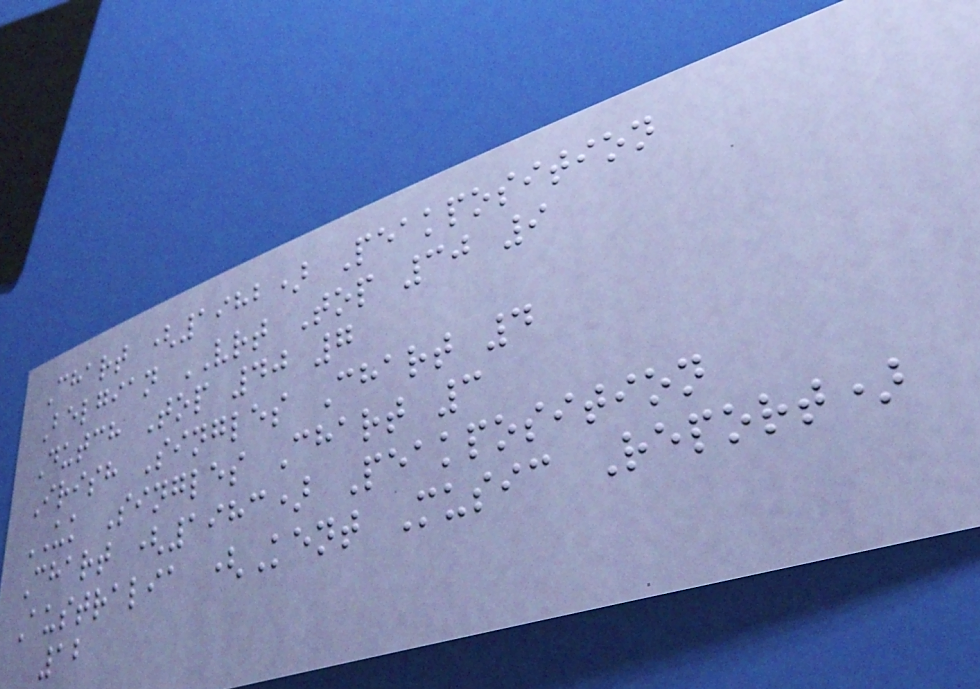Chart (1982) Peakposition
Belgian VRT Top 30 9
Dutch Top 40 7
Irish Singles Chart 4
UK Singles Chart 3
Chart (1983) Peakposition
Australia (Kent Music Report)
12
